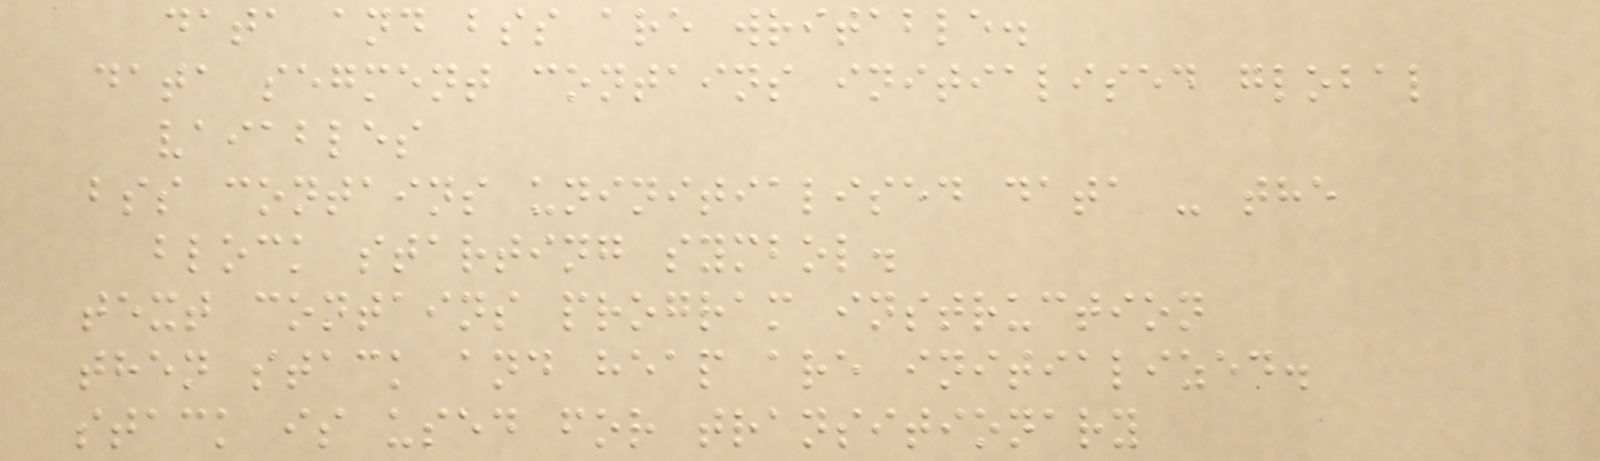data and bss are writable.
data segment contains initialised global
vaiables
bss contains uninitialised data - the
block starting symbol.
text contains program instruction
then stack and heap are initialized.
stack is used for transitionary
